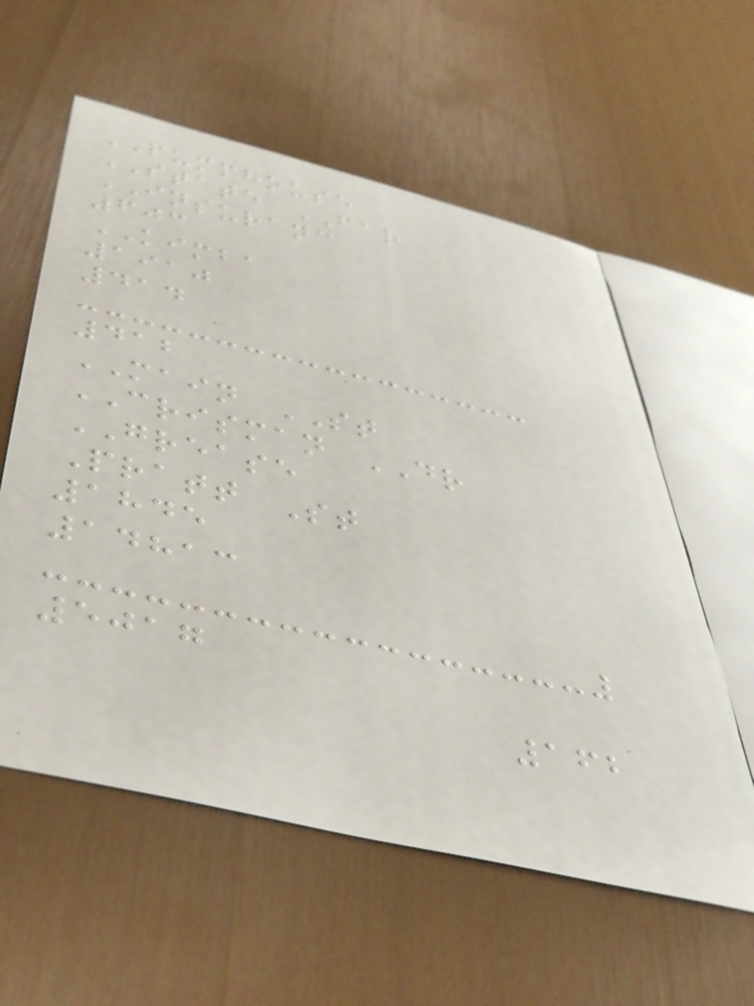PUMPHOUSE
STATE FAR
INSURANC
603
KIMBA
1910
414
412
MAIN ST
CRISMAN DR
GREASE
Pratt St
1845
14813
5017
162
